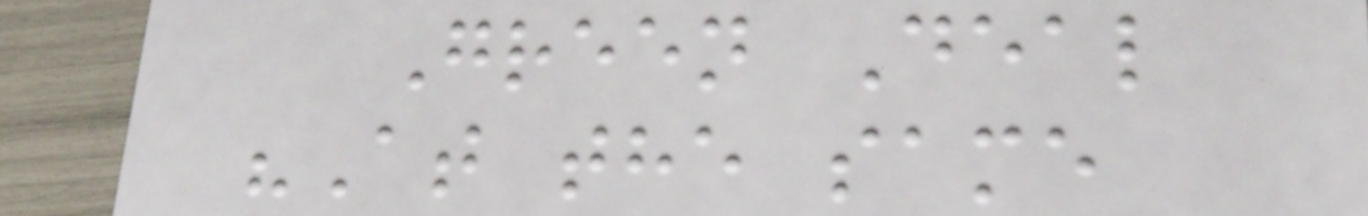Green Deal
"At the same
